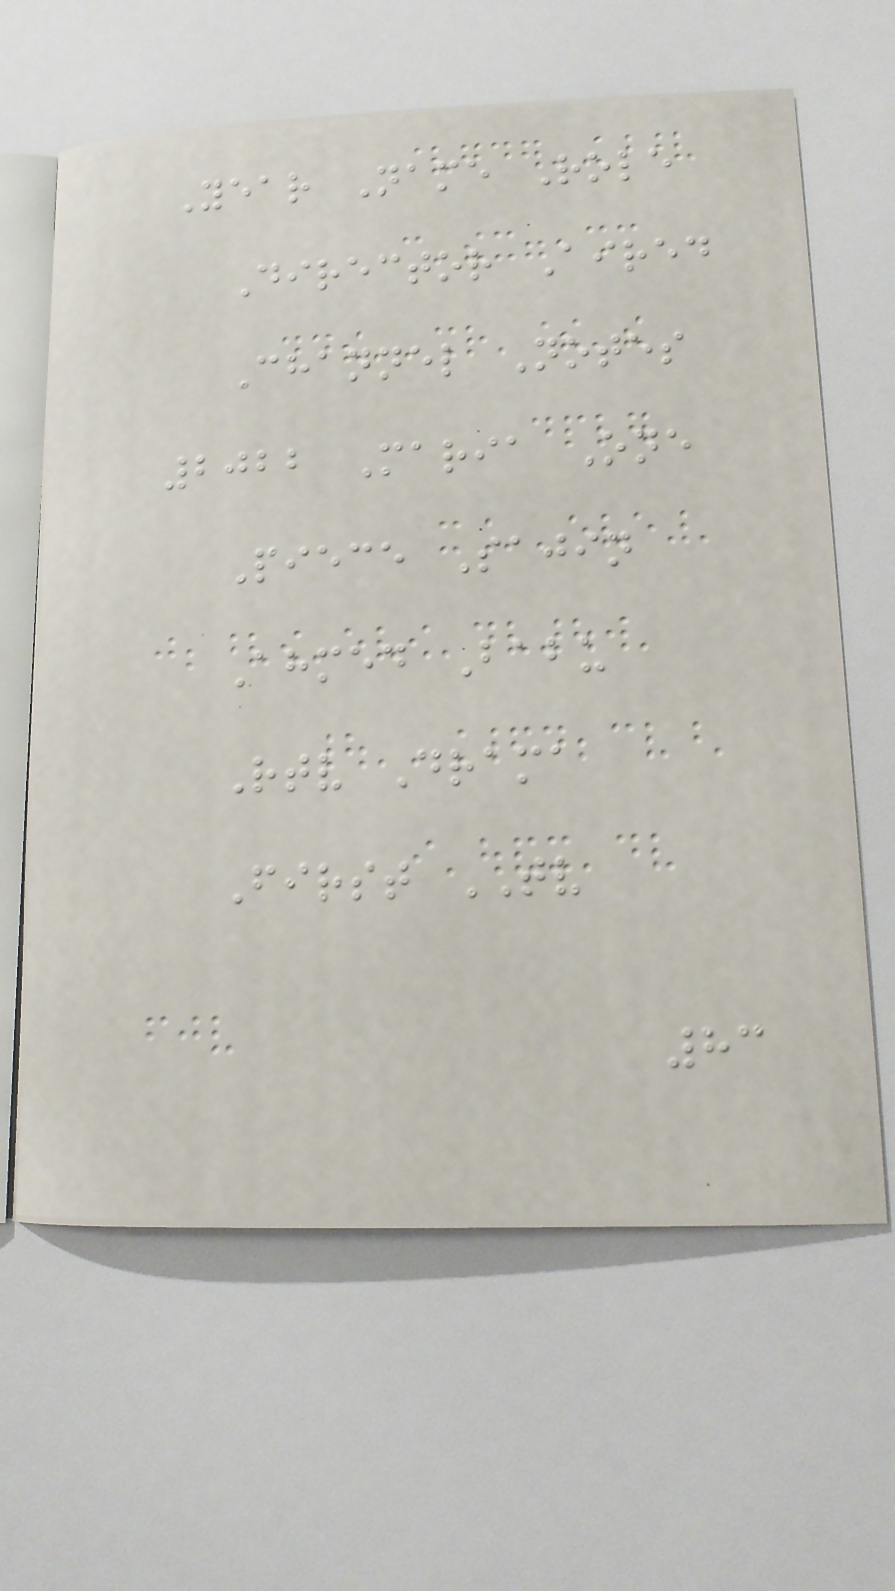Year Name Role
Director Aired
Channel Notes
2022 Maria One
Piece Sajin
Ahmed Babu
Rtv Drama
First TV
83
